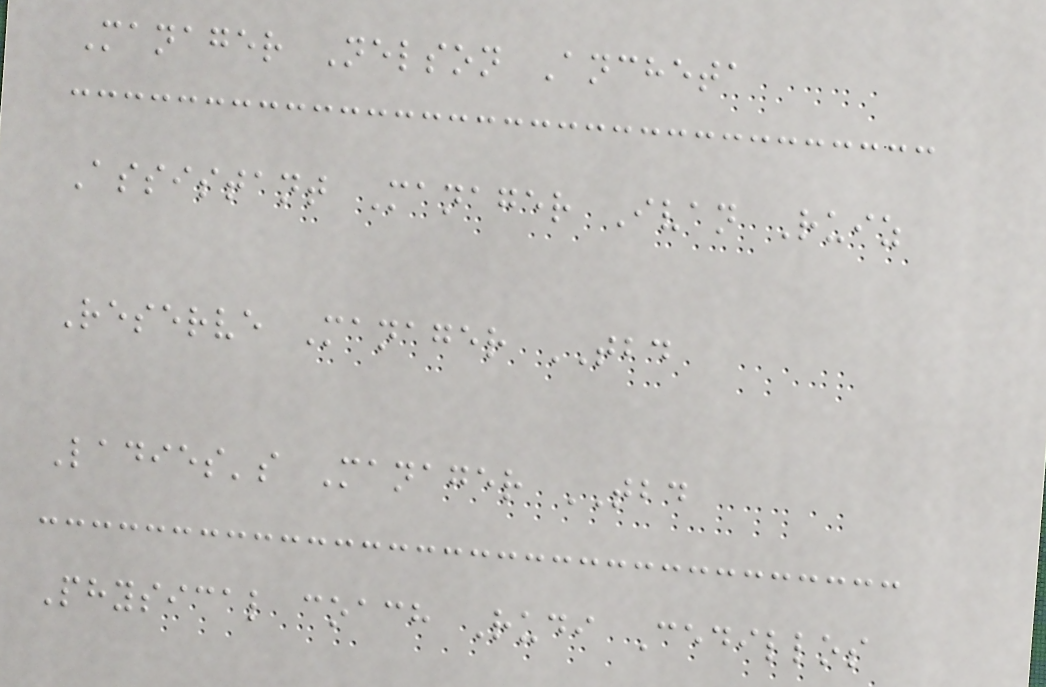Manager Nelson Ancheta
Assistant Manager Ivan Ruiz
Reserve Manager TBD
Ladies's Manager TBD
Physical coach Rudi Cedillos
